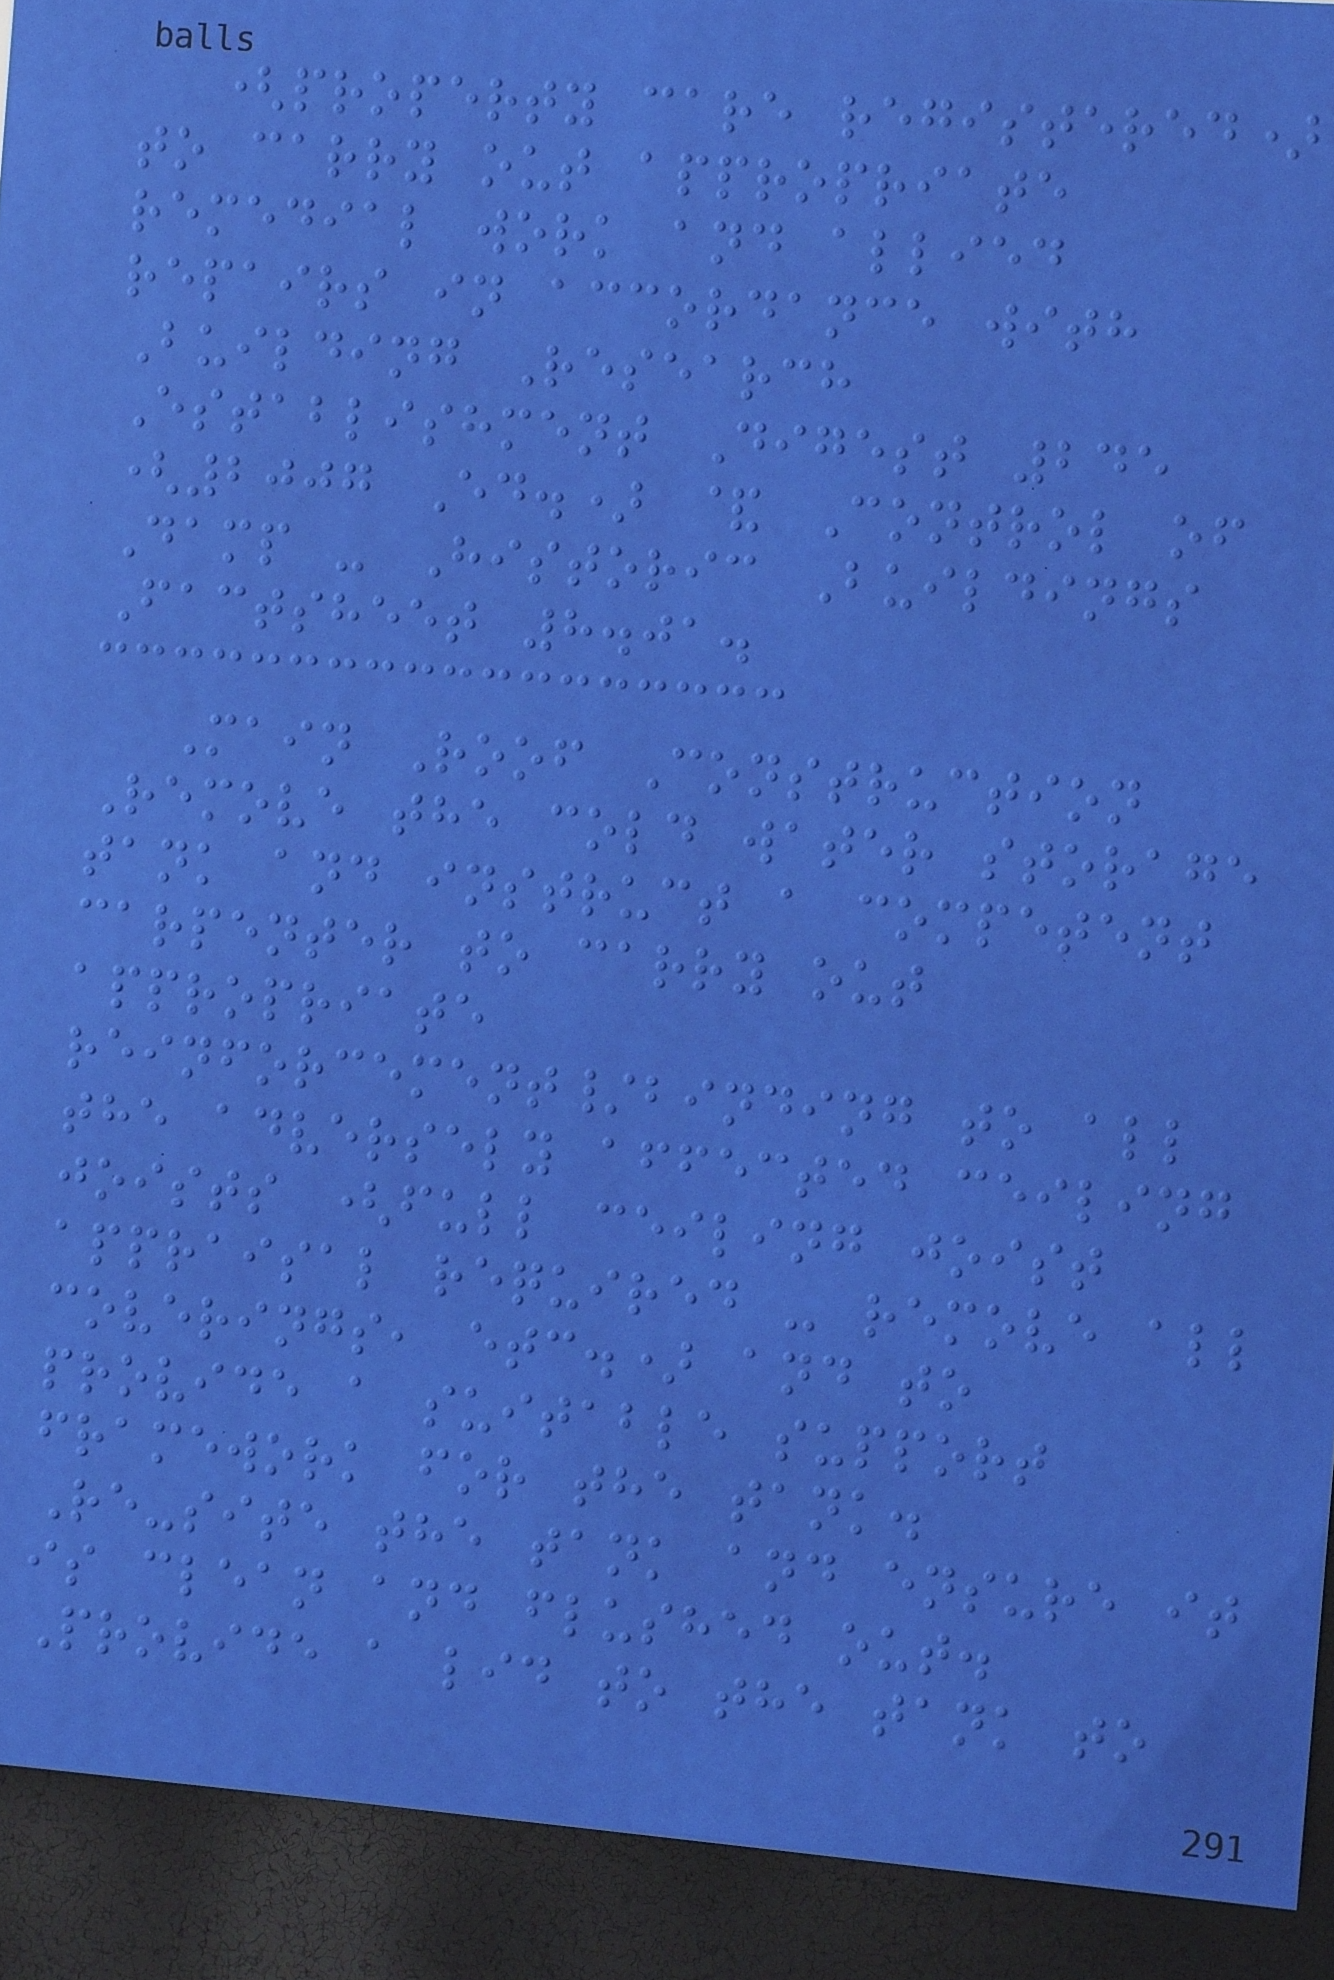(property care registered)
to carry out appropriate
remedial work and allied
repairs in accordance with
Building Research
Establishment Digest 245
(2007 Ed.) & Control of
Damp - Historic Buildings
Factsheet 8.01.
Main Roof Construction
Remove the cold water storage
tank and instruct a competent
carpenter to carry out
appropriate
reinforcement/binding to all
the adversely affected ceiling
joists (full ceiling joist
appraisal required - remove all
coverings, etc.) and to
provide a suitable support
framework for the tank.
Re-site the tank and ensure it
is clean and flushed out.
Provide a lid to the tank to
